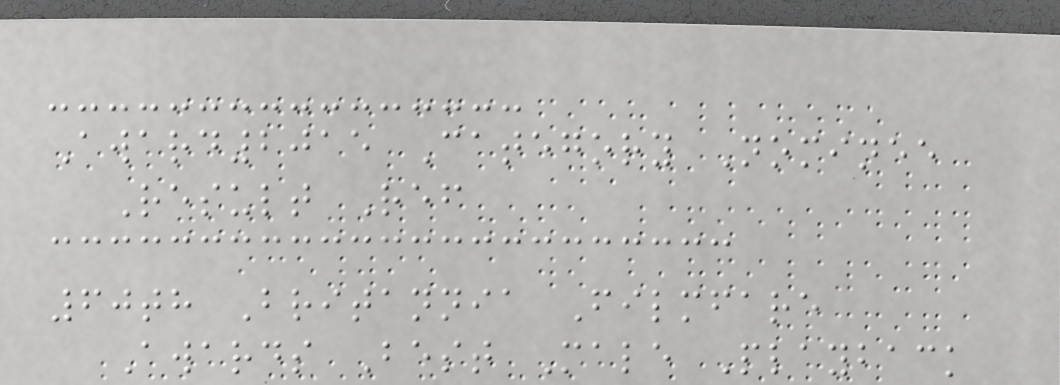Award2015 Category Nominee
Result Ref
60th Britannia Filmfare
Awards Best Male Playback
